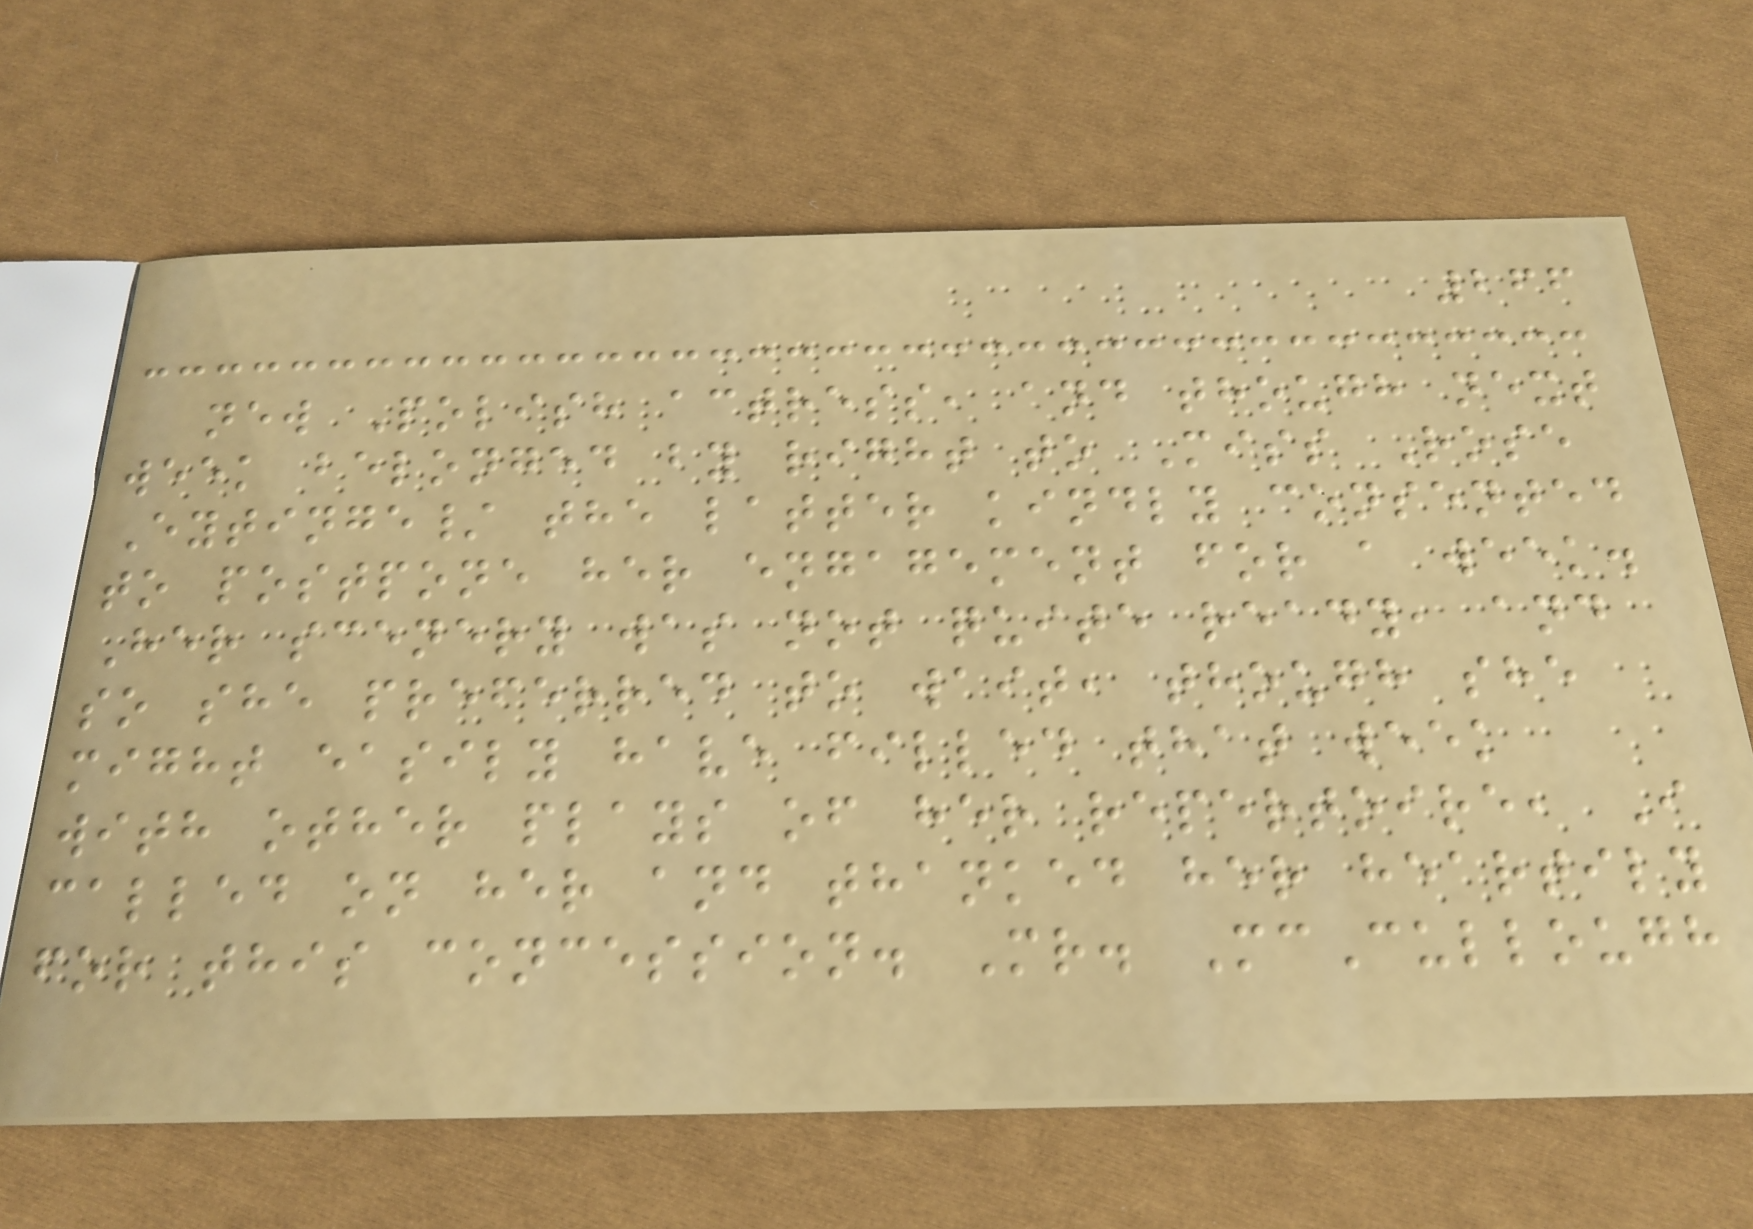266
new Polish actress, and though next
week belonged by right to Miss Rose
Eytinge/ the latter kindly consented
to postpone her engagement for a week.
Her scenery was not quite ready, and
so she preferred to wait, though she
might easily have filled that week
with other plays of her repertoire, I
called on her and thanked her heartily
for this concession. Mr. McCullough
